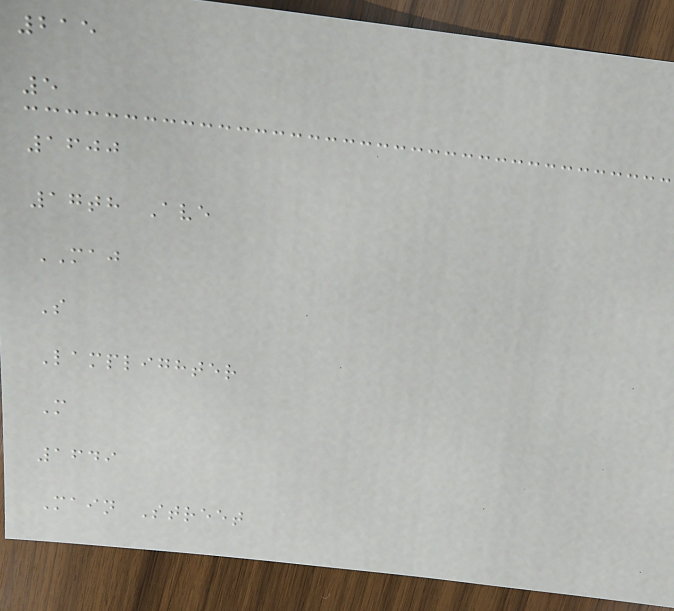215
5
1600
17th Ave
MAJ
S
Lamplighter
M
1649
Main Street
